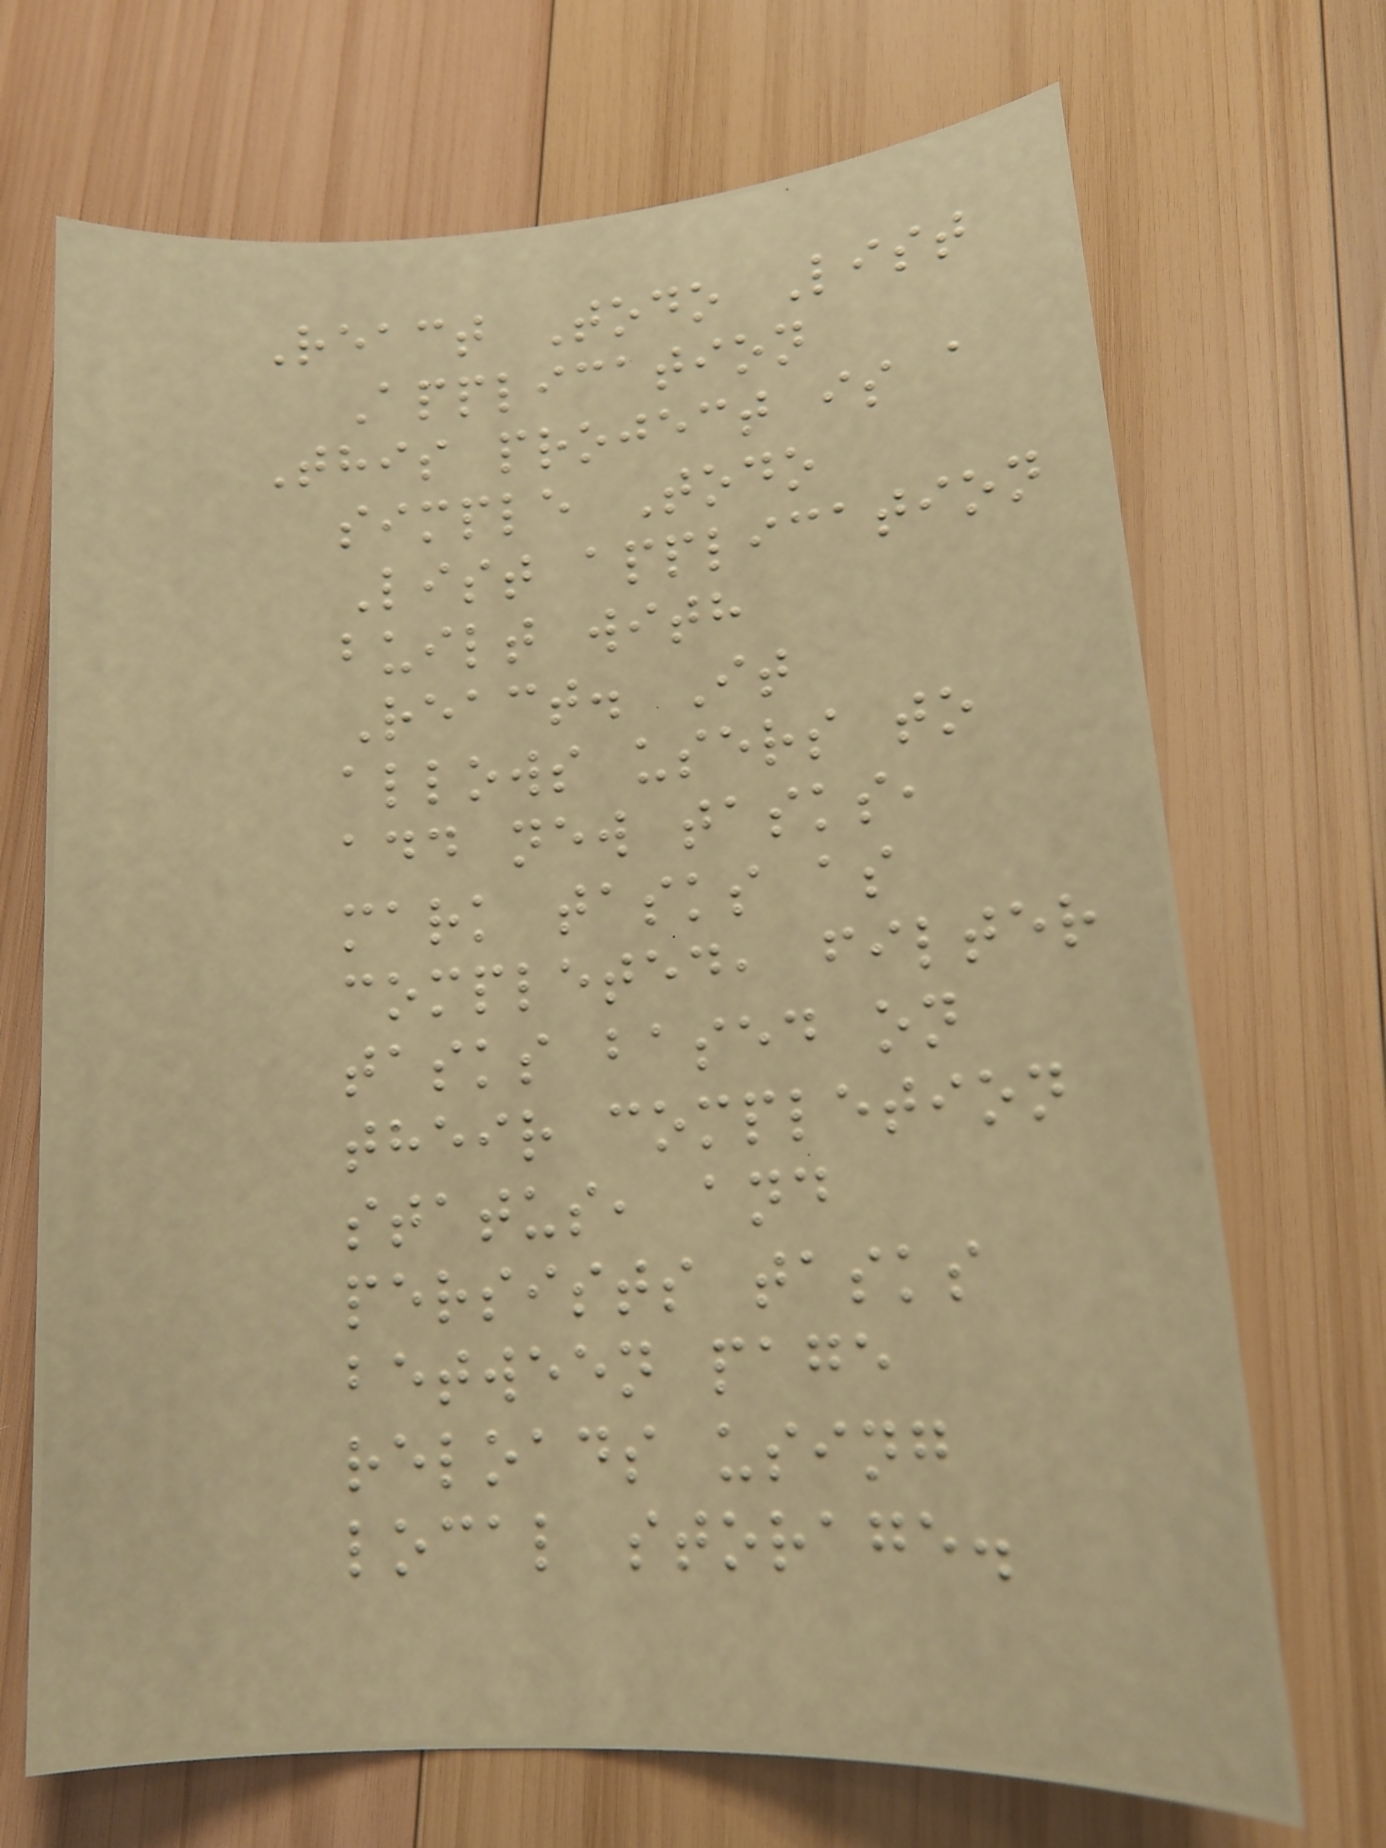React Todo List
Application
This project is a
simple Todo
List application
built with
React. It
allows users to
add new tasks,
mark tasks as
completed, filter
tasks based on
their completion
status, and
persists tasks
between page
reloads using
local storage.
